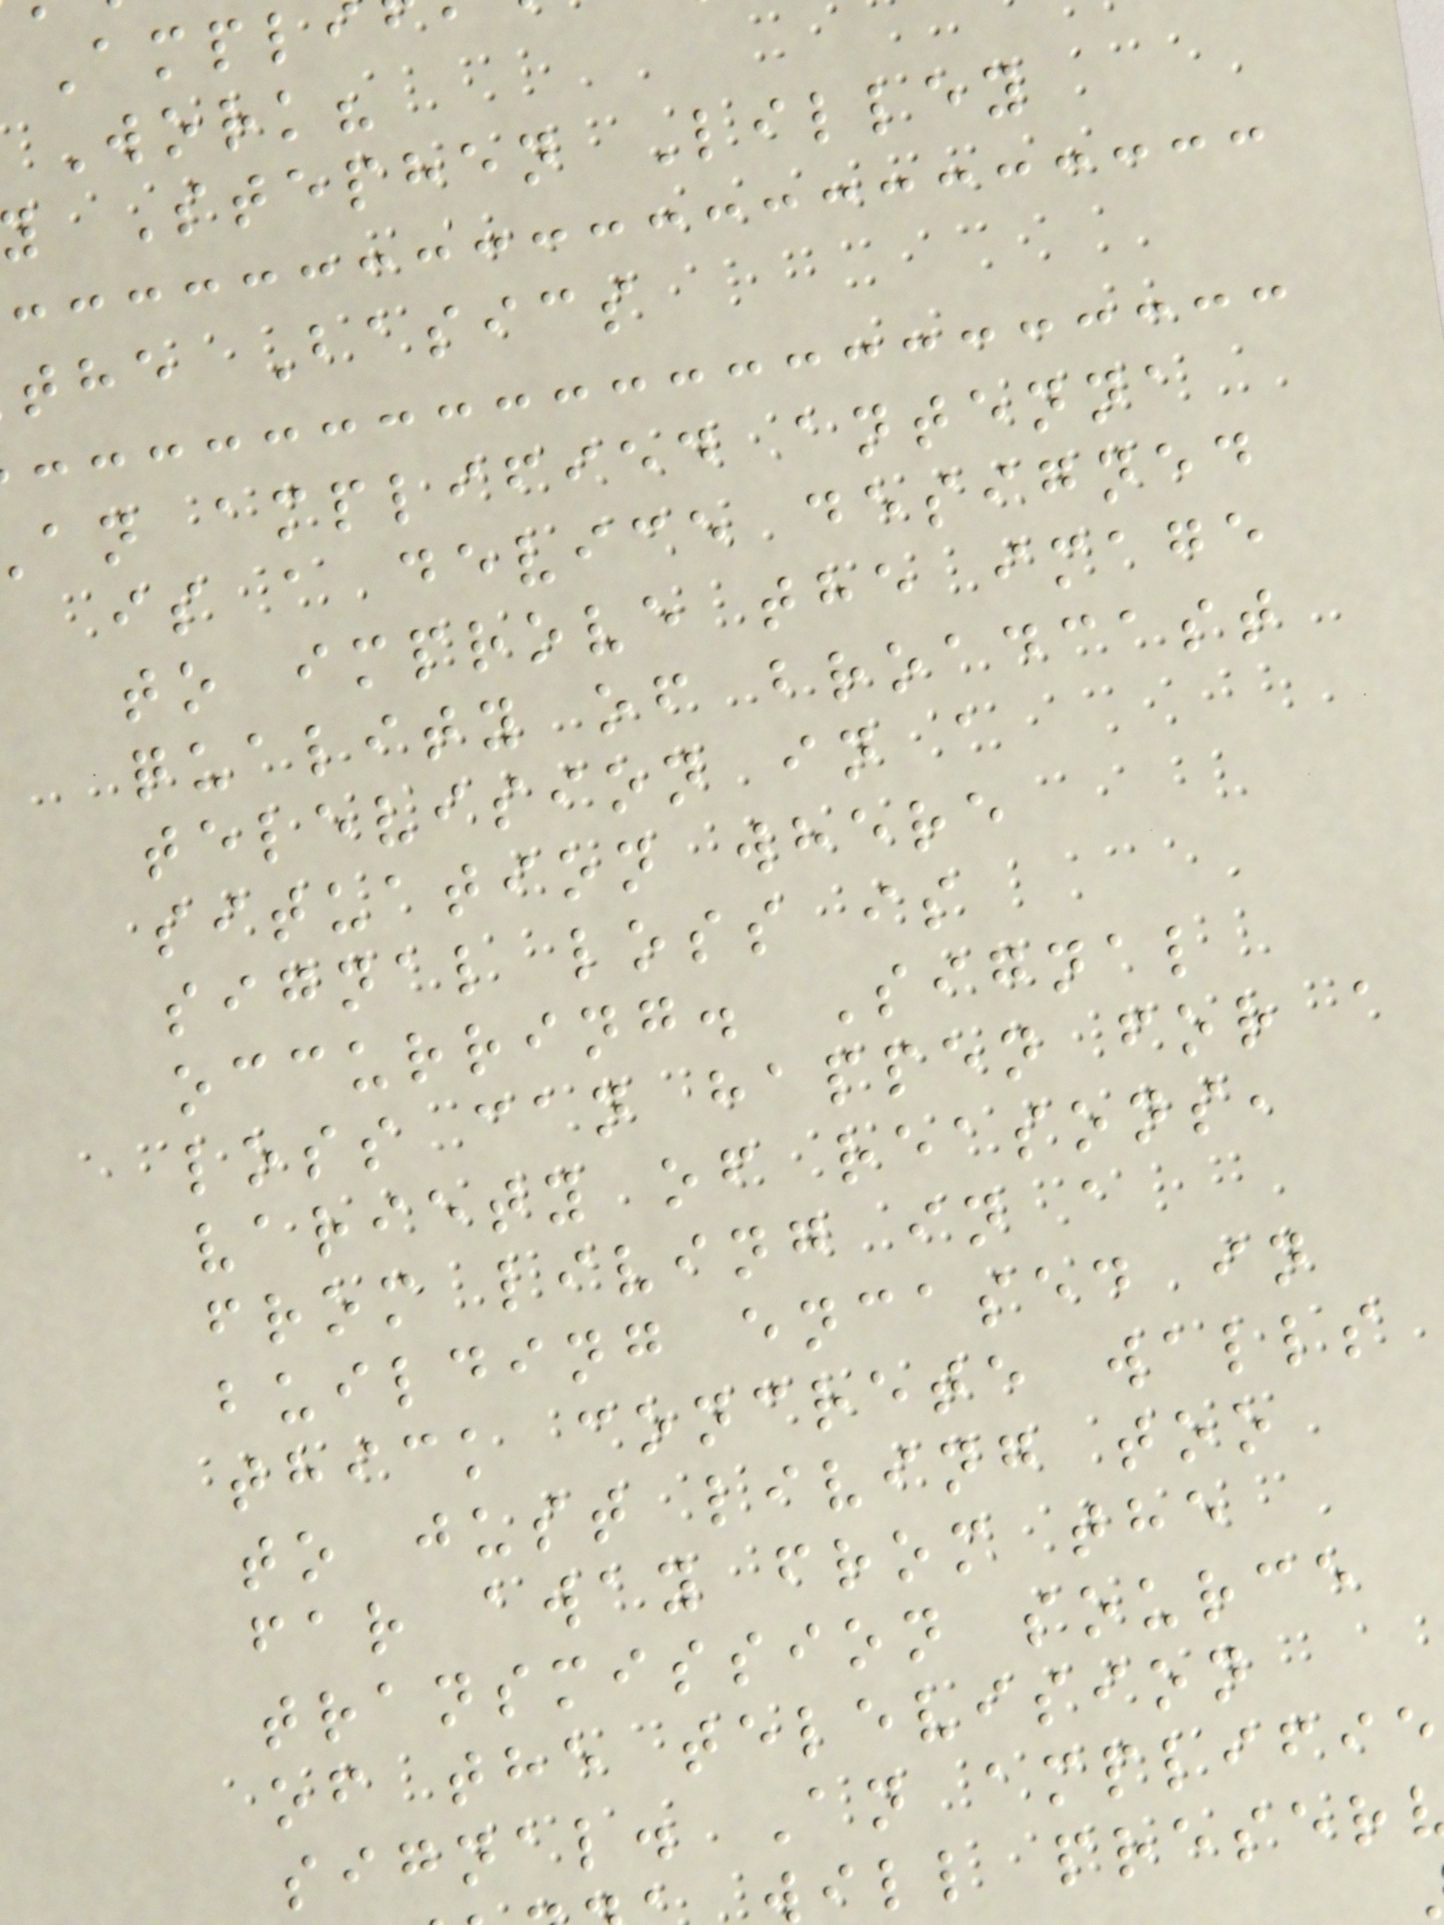Ampl
Work?
Stephen Lilley
the Basics
an amplified antenna
is a device designed
to improve the image
quality of broadcast
television in a
situation where
signal loss is
occurring. Signal
loss can happen for a
variety of reasons,
from living in a
building encased in
thick concrete walls
to just living too
far away from the
transmission source
of the television
signal. An amplifie
ill preser
